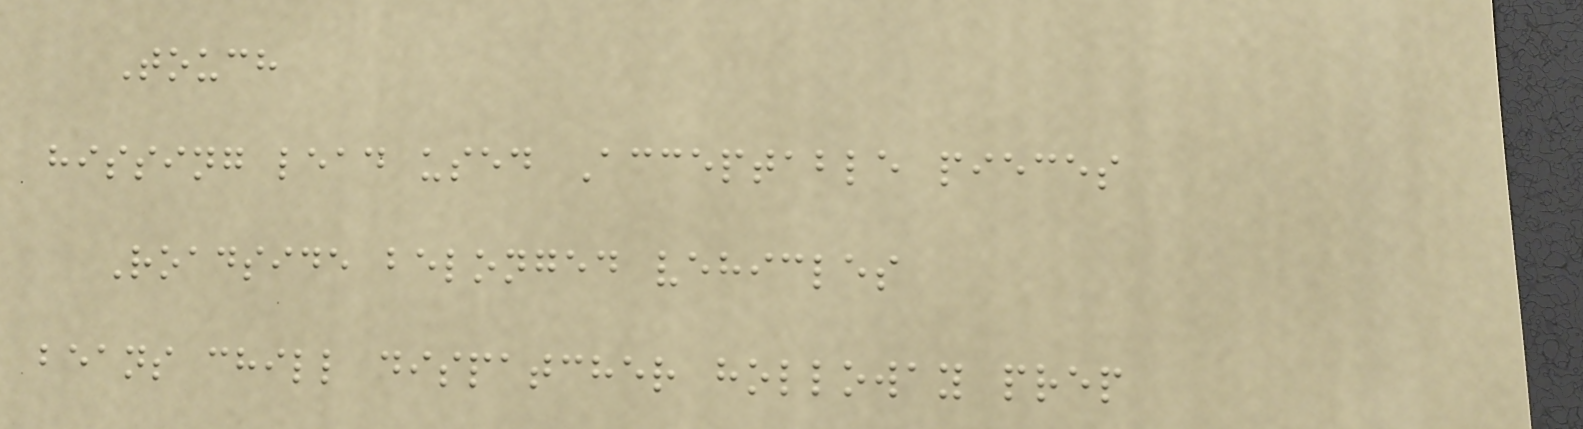Touch
hissing lead used Acceptable pieces
Roadside belonged vehicles
beans chill dispatcher holloway prep
